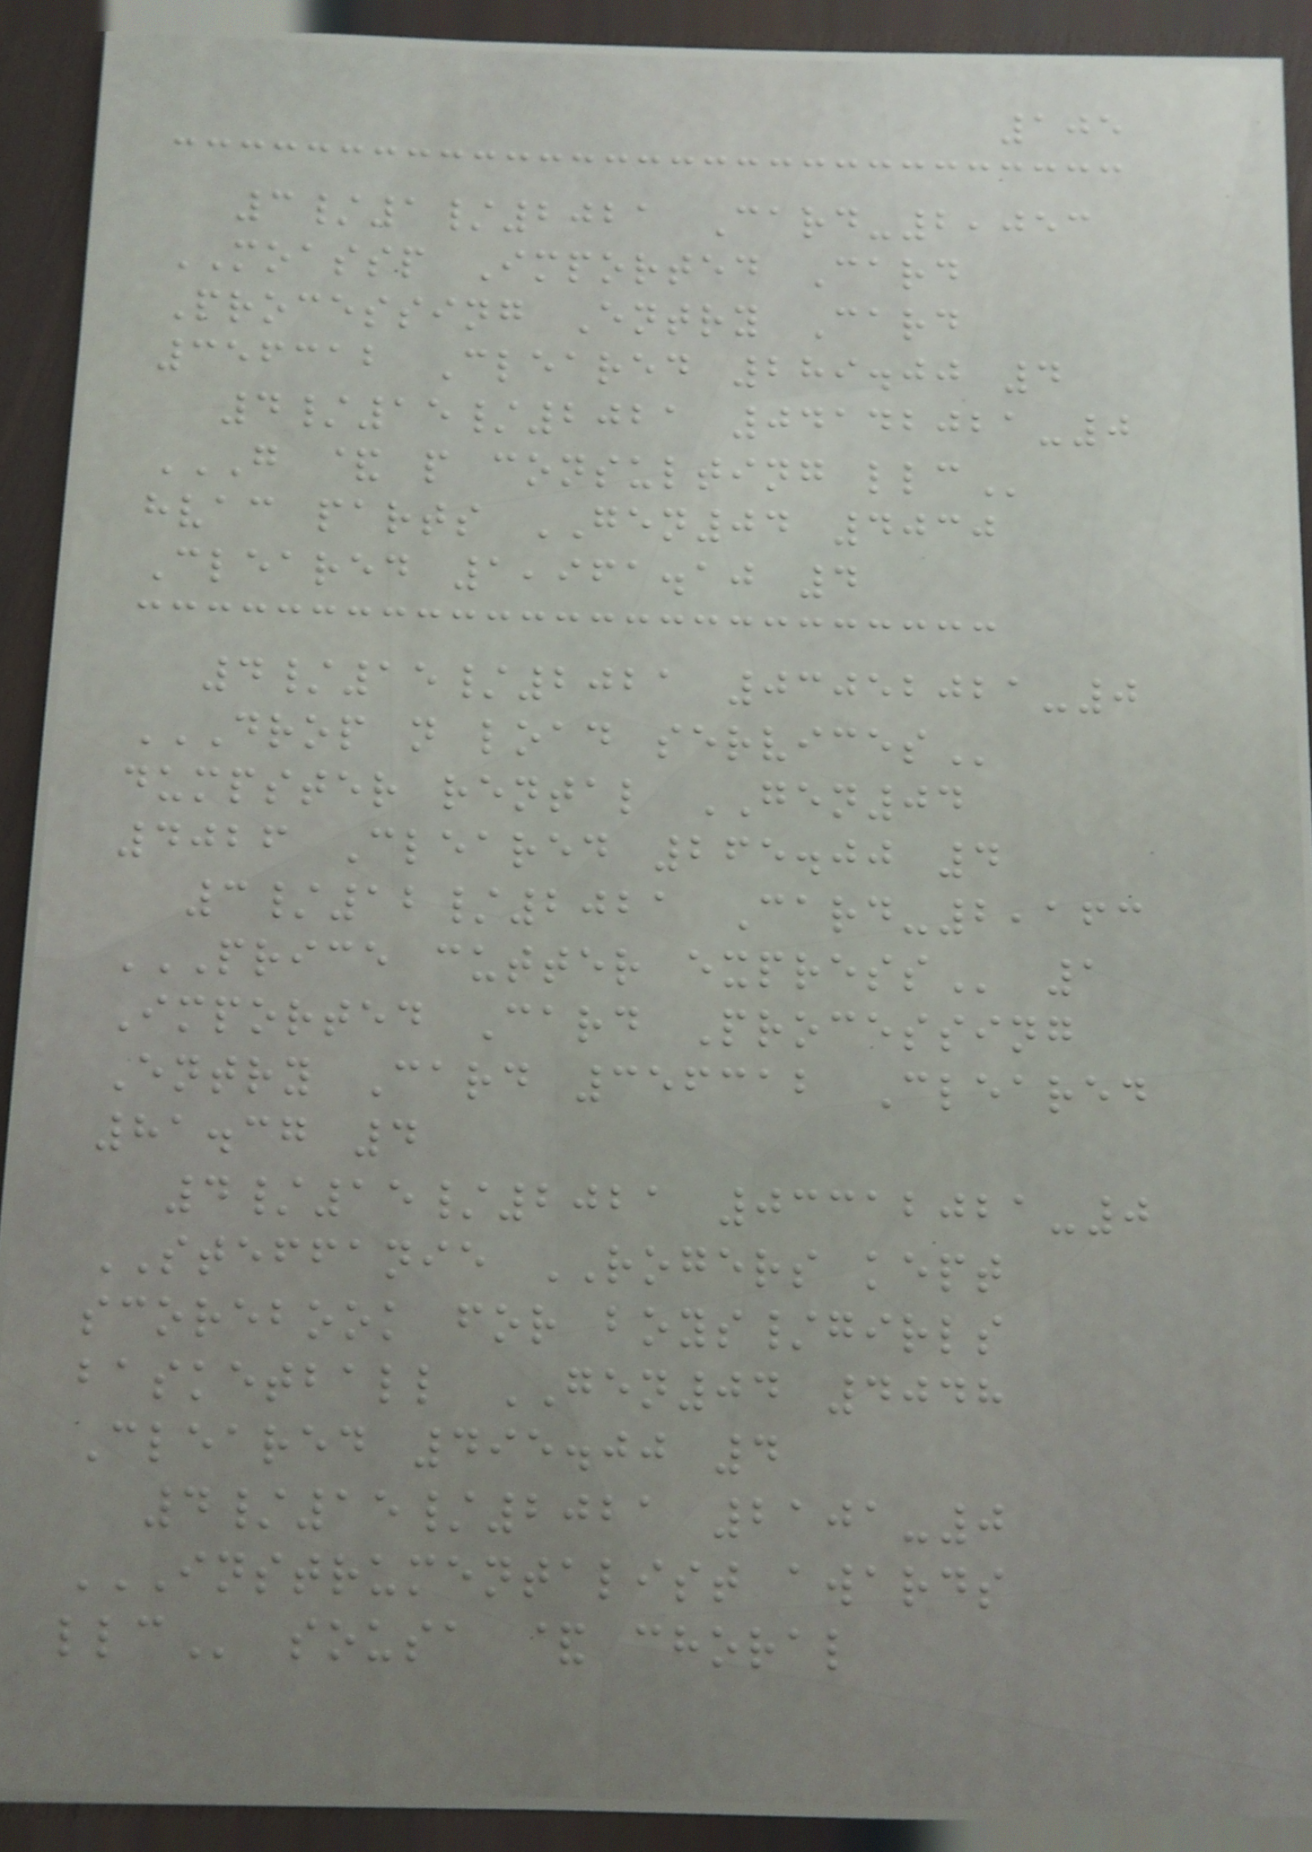105
3/1/2021 Card-2,053
MOASSP Imported Card
Processing Entry Card
356312 Cleared 289.00 4
4/15/2021 04142021-0
G & P CONSULTING LLC
hvac parts GEN04 4030
Cleared 1,961.10 4
4/15/2021 03052021-0
DROP N LOAD SERVICES
dumpster rental GEN04
4026 Cleared 265.00 4
3/12/2021 Card-2,163
PRICE CUTTER EXPRESS 1
Imported Card Processing
Entry Card 356312 Cleared
81.37 4
4/15/2021 03312021-0
STEFFANIE ROGERS kept
scorebook for boys/girls
basketball GEN04 4048
Cleared 495.00 4
4/15/2021 2101-0
INSTRUMENTALIST AWARDS
LLC sousa & choral
